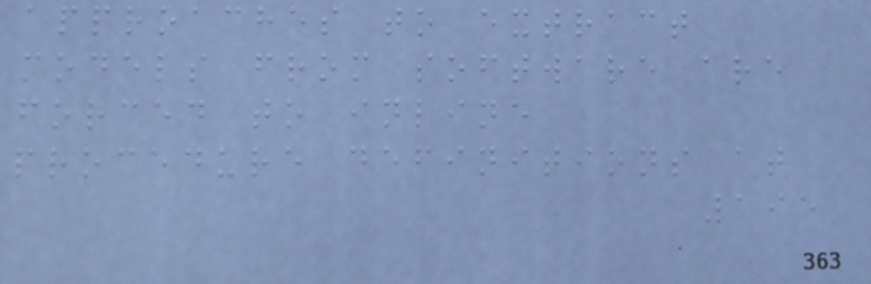approaches to extract
models from software are
forced to inline
procedure definitions at
195
